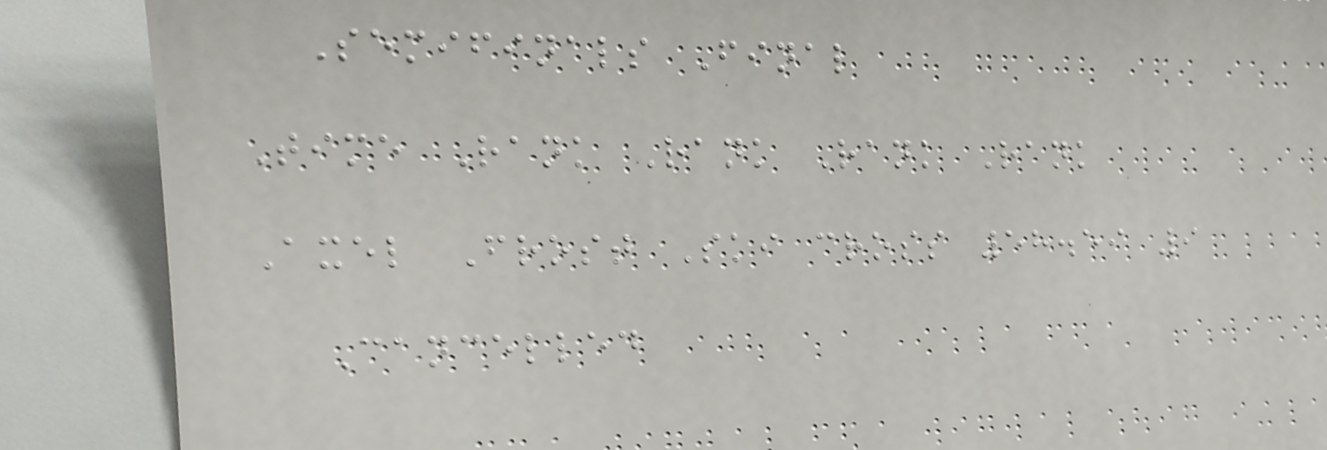Semifinals Final
Time Rank Rank Rank Rank
Axel Frost Ski cross 58.59 9
Cancelled
